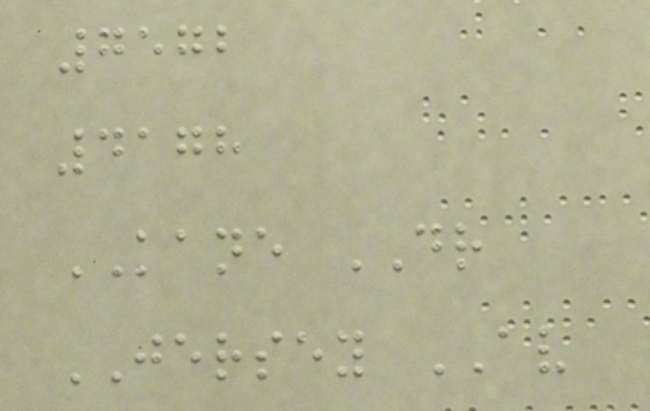7572
4178
KANE DR
JERSEY AV
